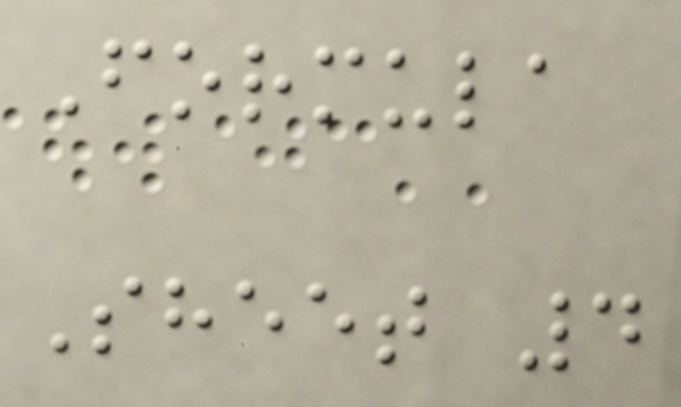Formula
Sheet 4
